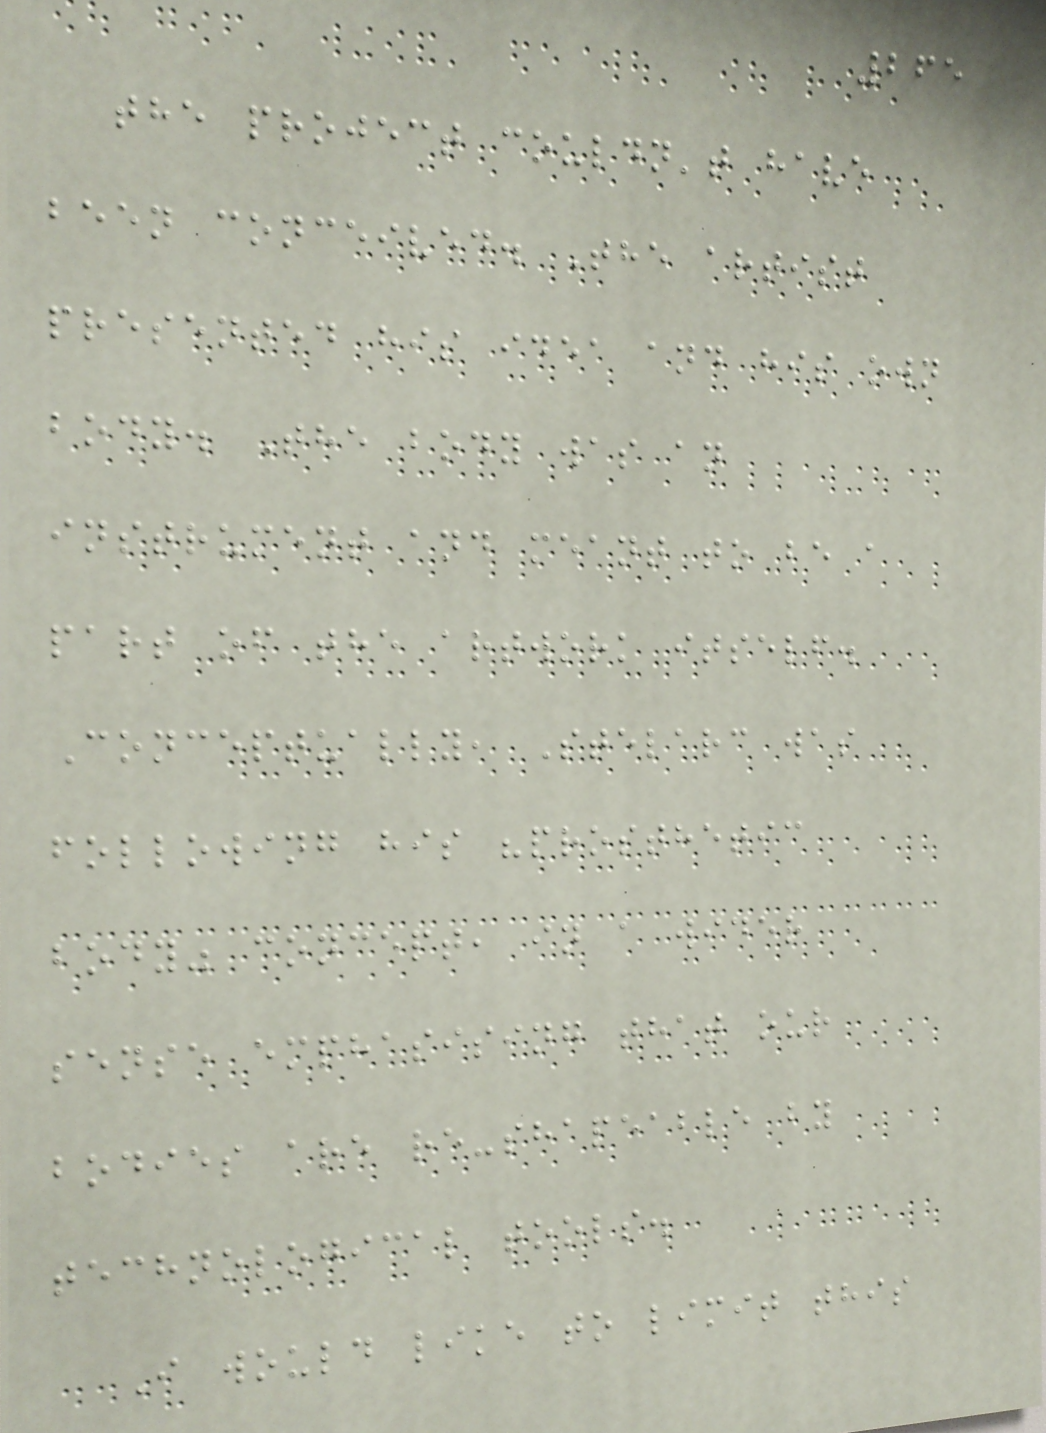265
the project couldn't have
been conceived. The artist
presented his idea and his own
body. The body was an
instrument and meant to be a
part of the artwork itself.
Conceptually, Stelarc was
following his "prosthetic
body" concept, in a wider
sense emphasising that our
bodies are re-shapeable by
technological tools.
I would like to limit this
